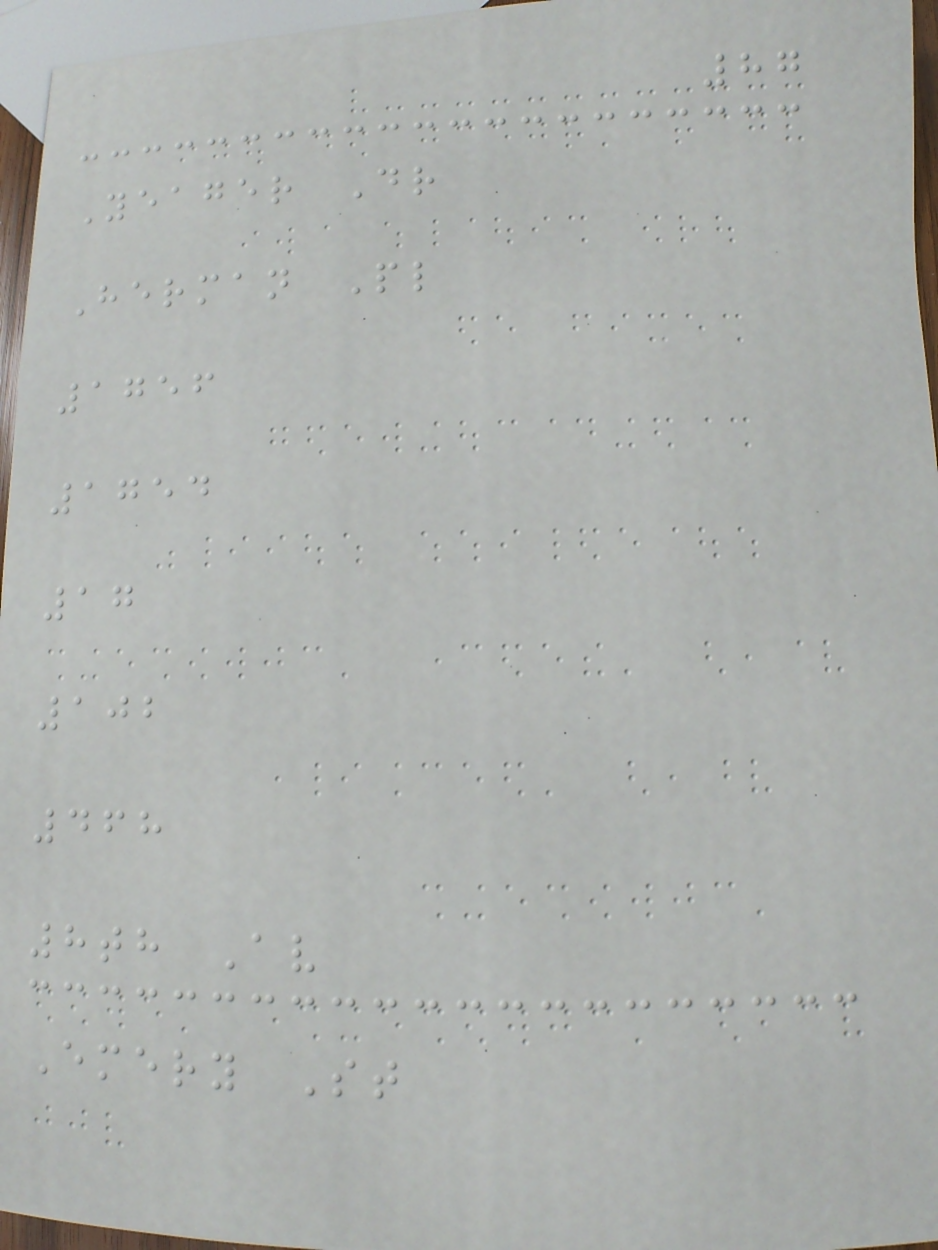87
Yeager Dr
Herman Pl
1756
1754
17
102
468
8th Av
Emery St
